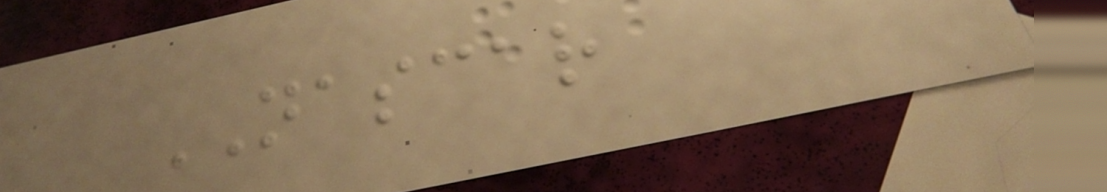NASCAR
